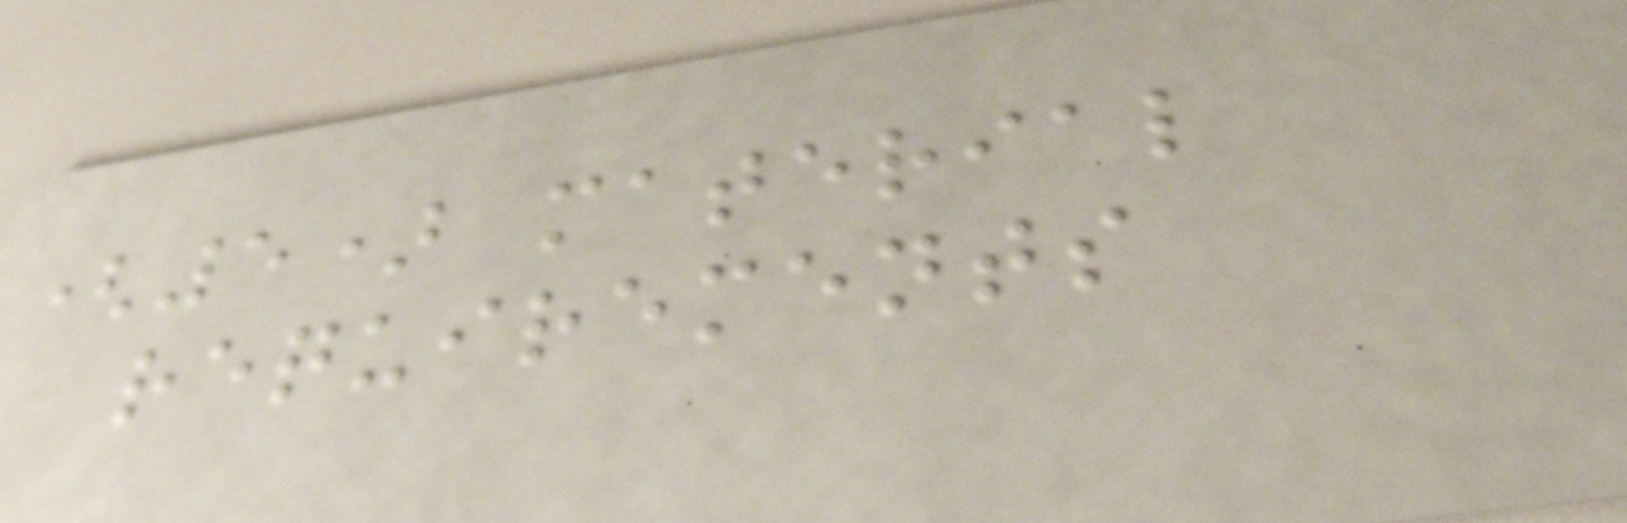(5) material
requirements
